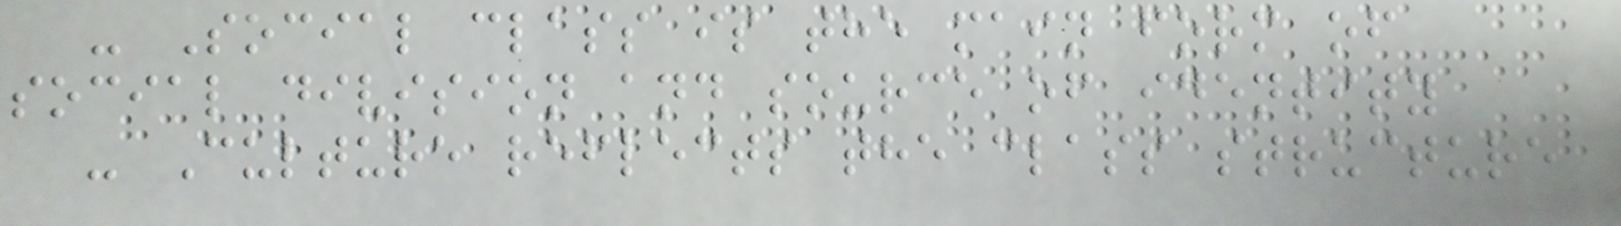- Social class is the main form of
social division and source of identity
- Culture reflects the class structure
